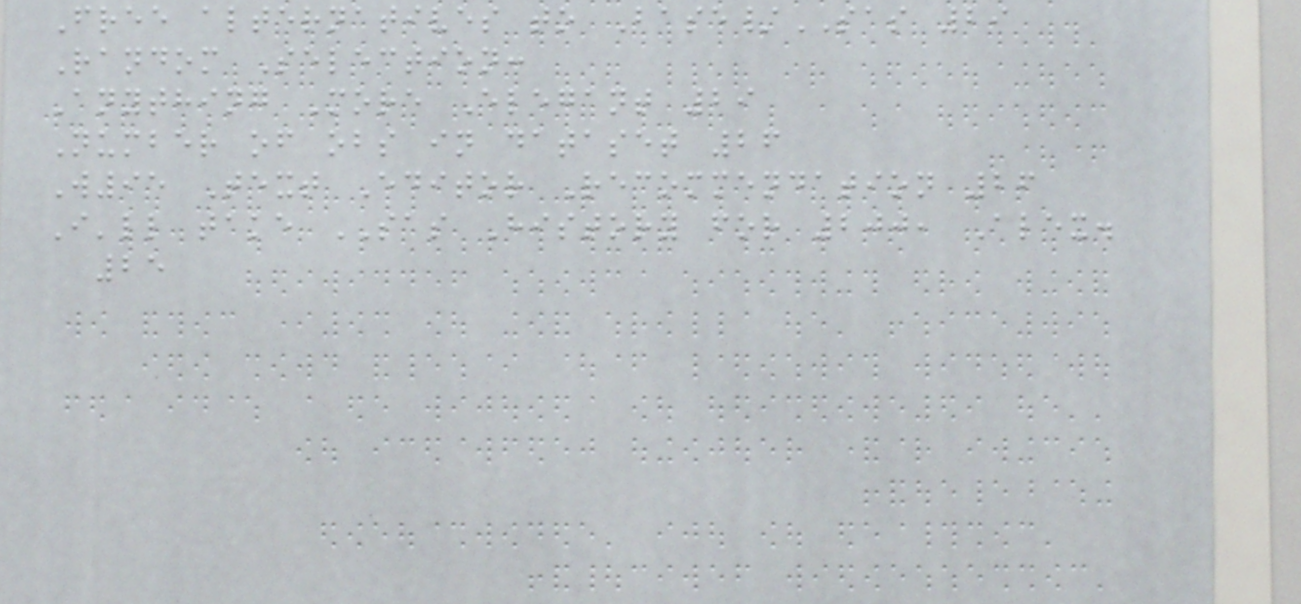Free alternatives to Base/SAS 29
Random Selection:
Anything More Elegant 29
Number of obs in dataset 26
W95 Text Editor Recommendation 26
I'll take SAS History for 200, Alex.
25
